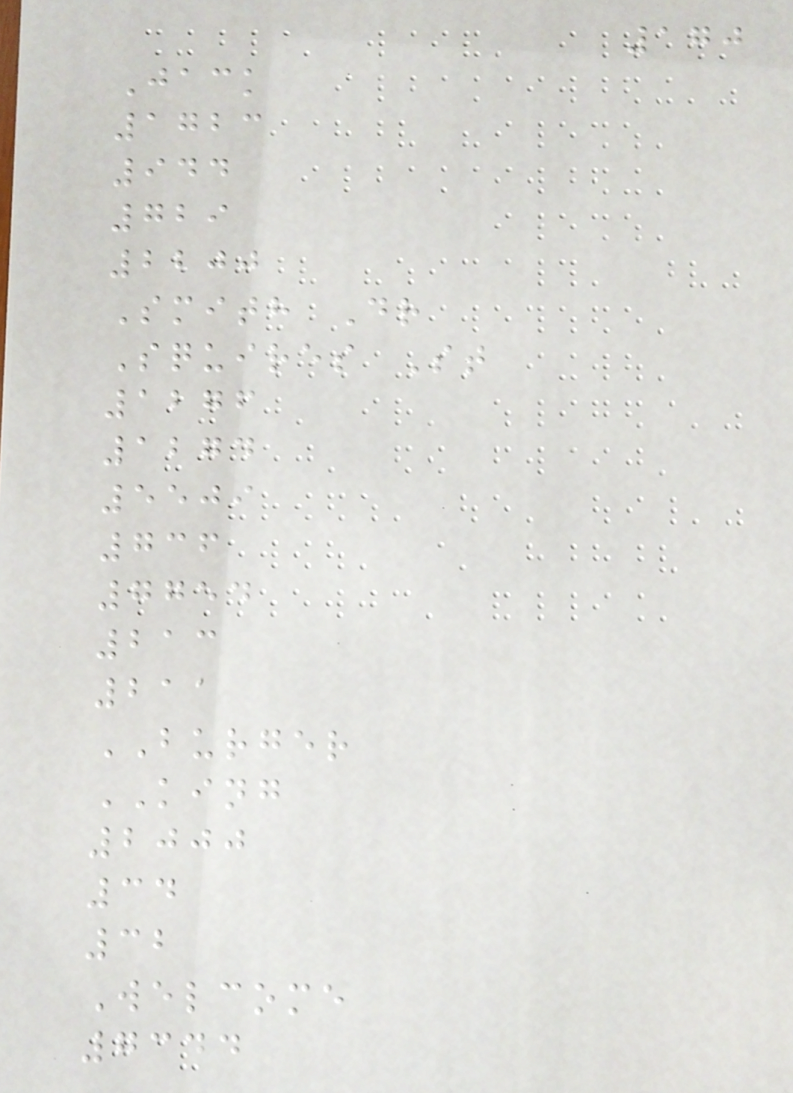170
Jack
1723
944
729
2200
Smith Dr
Squires St
1276
1274
5509
736
7754
213
211
BURGER
KING
2000
34
32
Welcome
7344
